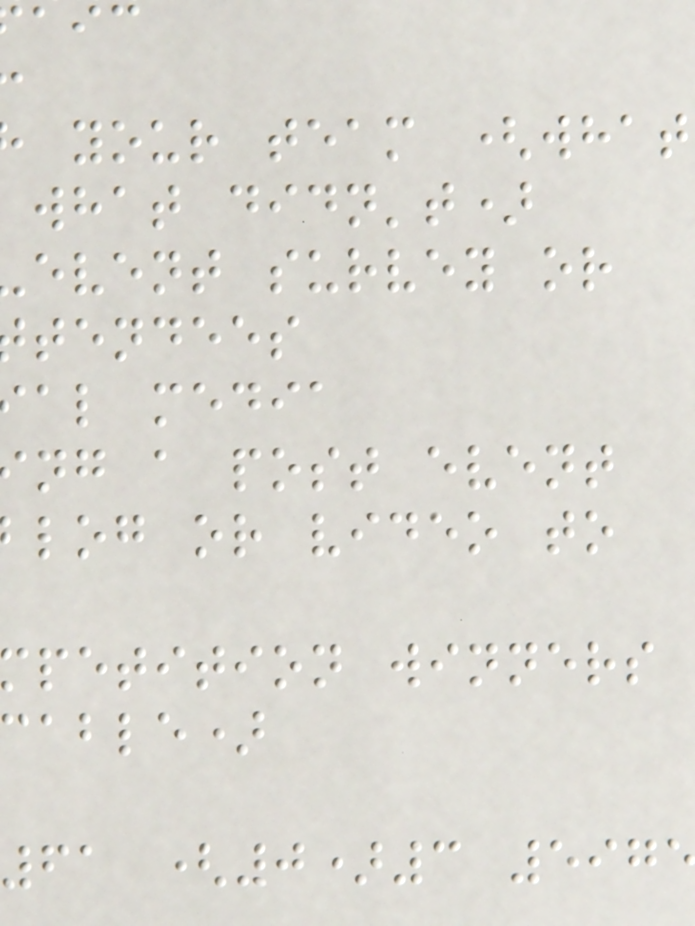your team (what
what didn't)
event survey or
tendees
al media
ng a post event
log or video to
petition winners
able)
61 (0)3 597
